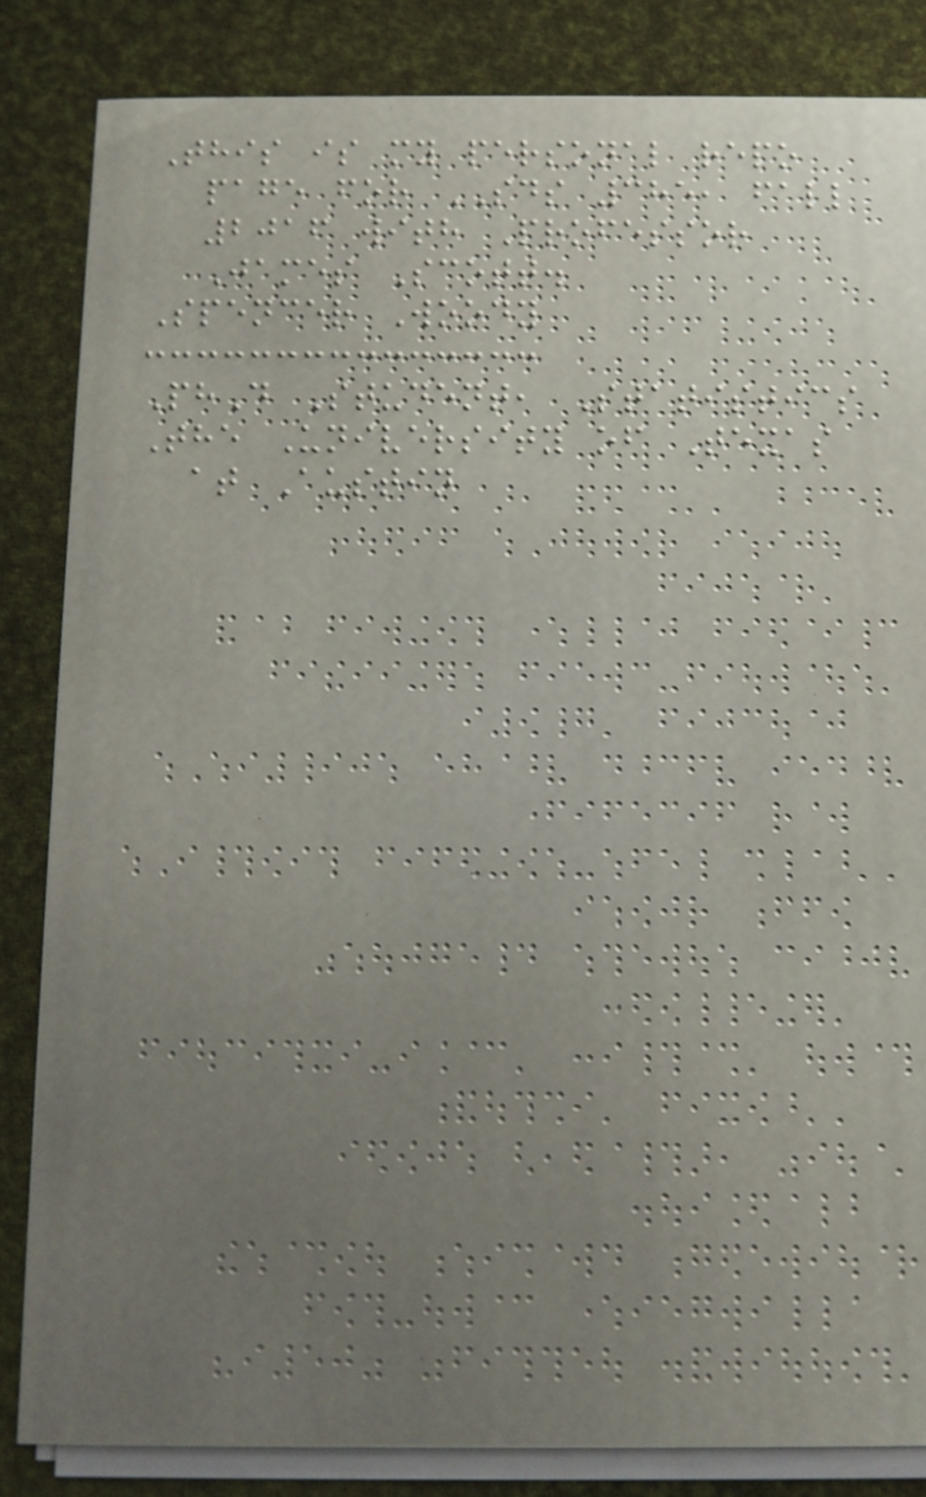This is my personal repo
page for SDS 385, fall
2016 with Professor
James Scott.
Spencer Woody
PhD Student, Statistics
The University of Texas
at Austin
